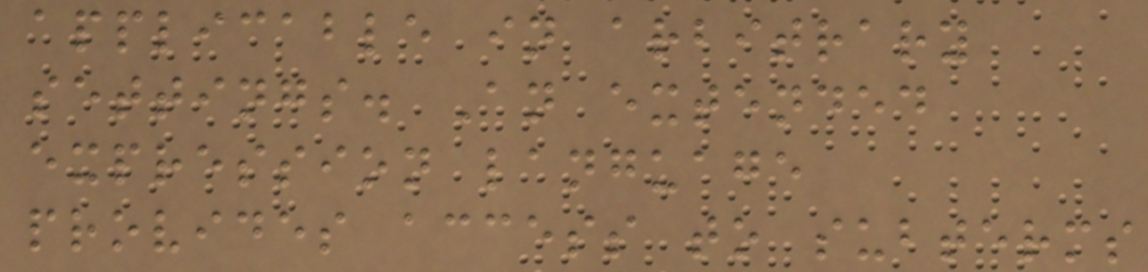applicable in arbitrary
settings. An extended
expression language
provides access to subterms
